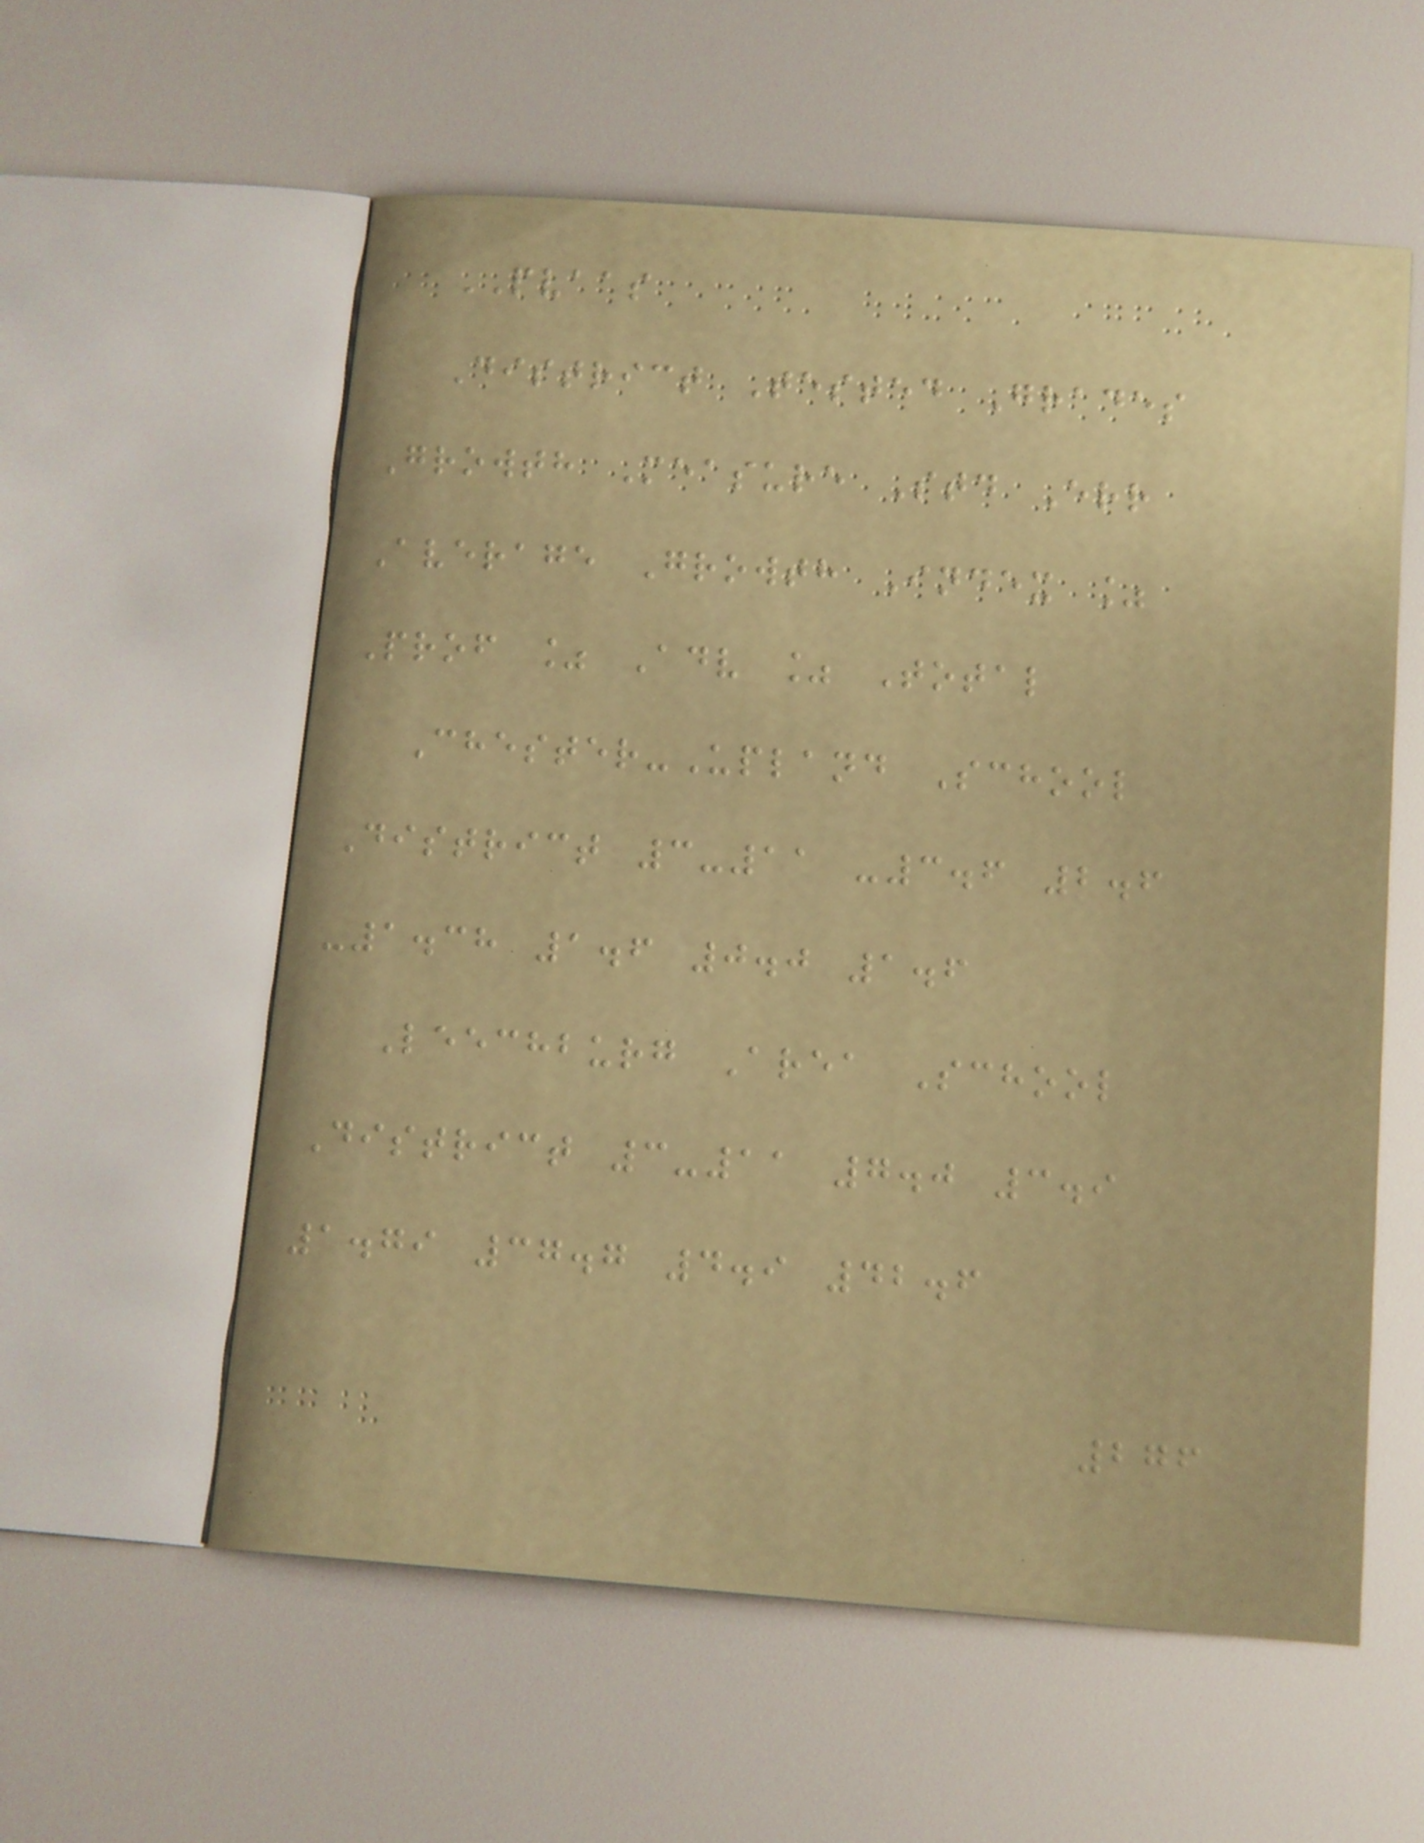PVAAS
District Tested Grades
Growth Measure Std Err
Average Growth Index %
Prof % Adv % Total
Chester-Upland School
District 3-11 -3.6 2.6
-1.38 1.6 0.0 1.6
Leechburg Area School
District 3-11 7.0 3.9
1.79 37.7 4.9 42.6
276
